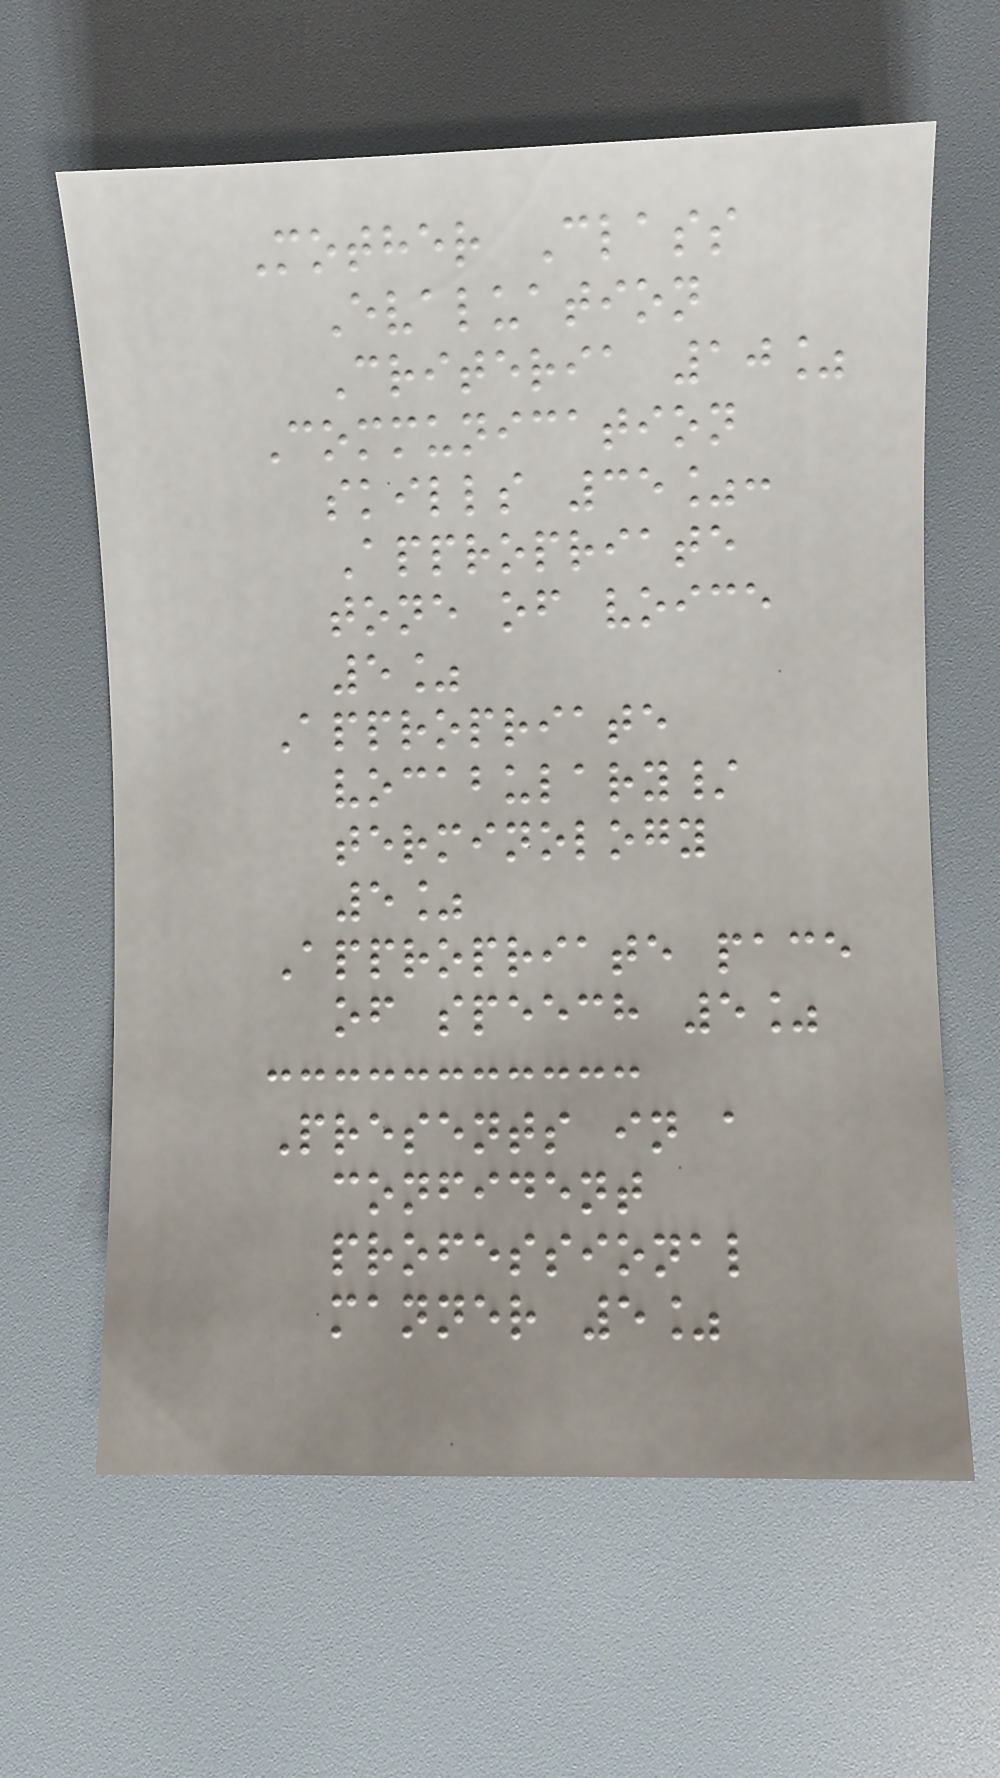Mother Class
Evaluation
Criteria 10%
Communication
skills 35%:
Appropriate
tone of voice
5%
Appropriate
vocabulary/
terminology
5%
Appropriate pace
of speech 5%
Presents in a
confident
professional
manner 5%
